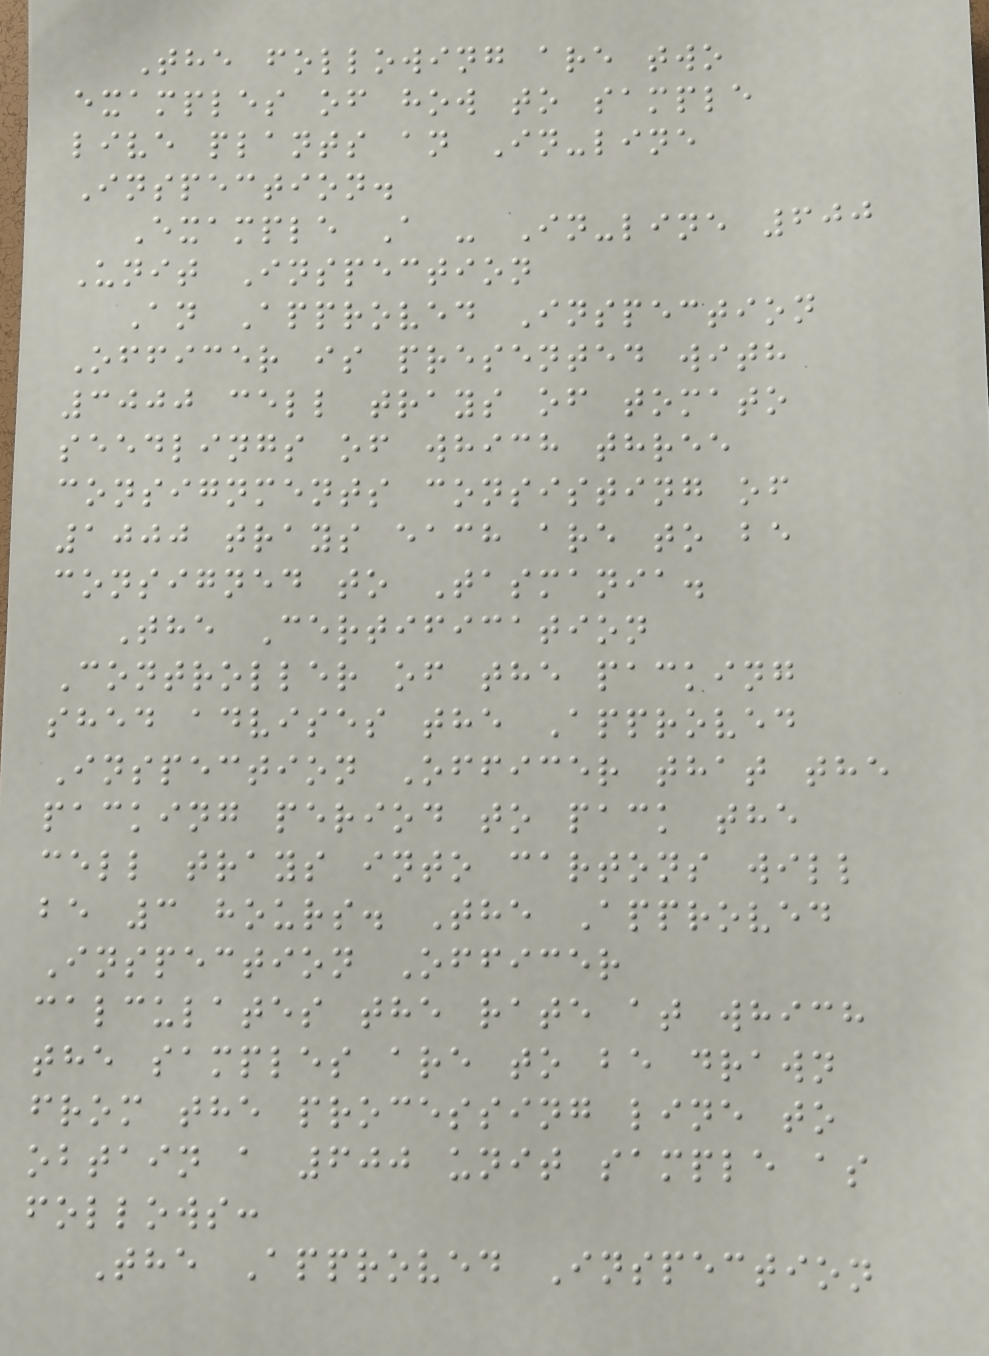The following are two
examples of how to sample
live plants an In-line
Inspection.
Example A - In-line 600
Unit Inspection
An Approved Inspection
Officer is presented with
3000 cell trays of tomato
seedlings of which three
consignments consisting of
1000 trays each are to be
consigned to Tasmania.
The Certification
Controller of the packing
shed advises the Approved
Inspection Officer that the
packing period to pack the
cell trays into cartons will
be 3 hours. The Approved
Inspection Officer
calculates the rate at which
the samples are to be drawn
from the processing line to
obtain a 600 unit sample as
follows:
The Approved Inspection
